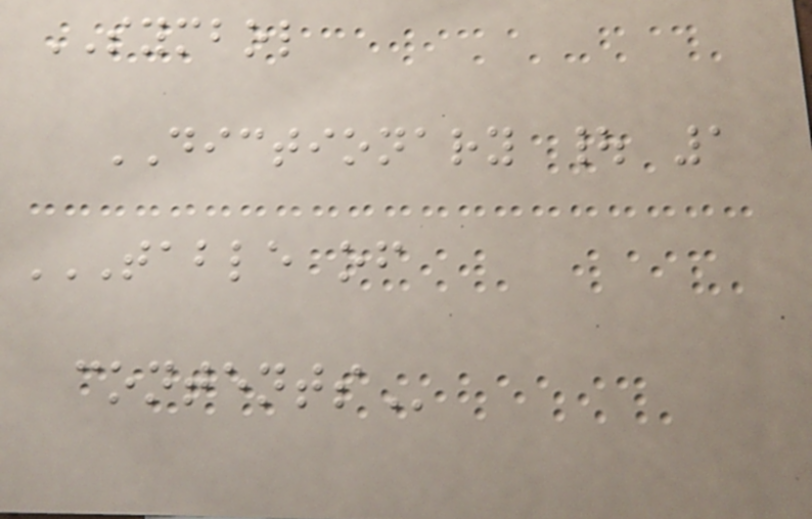SYMBOL
DICTIONARY | 1
TABLE OF
CONTENTS
